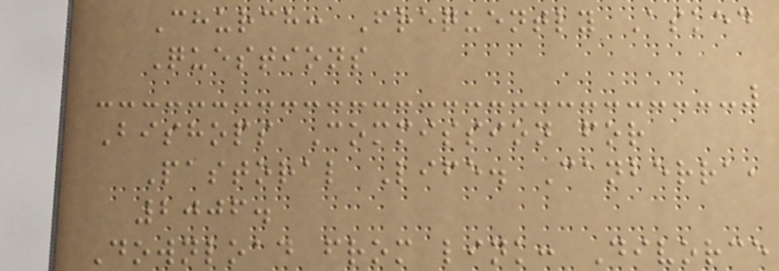Church: Frequently Asked
Questions
Bishops Commission for
Pastoral Life. Canberra,
2006.
Download from link: Divorce
